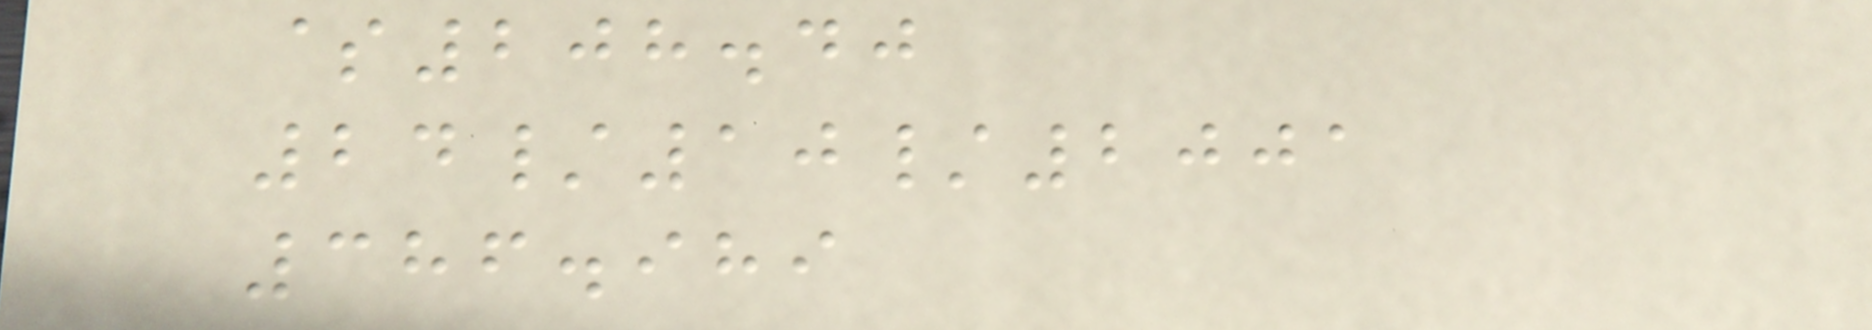$208.40
24/10/2001
386.989
